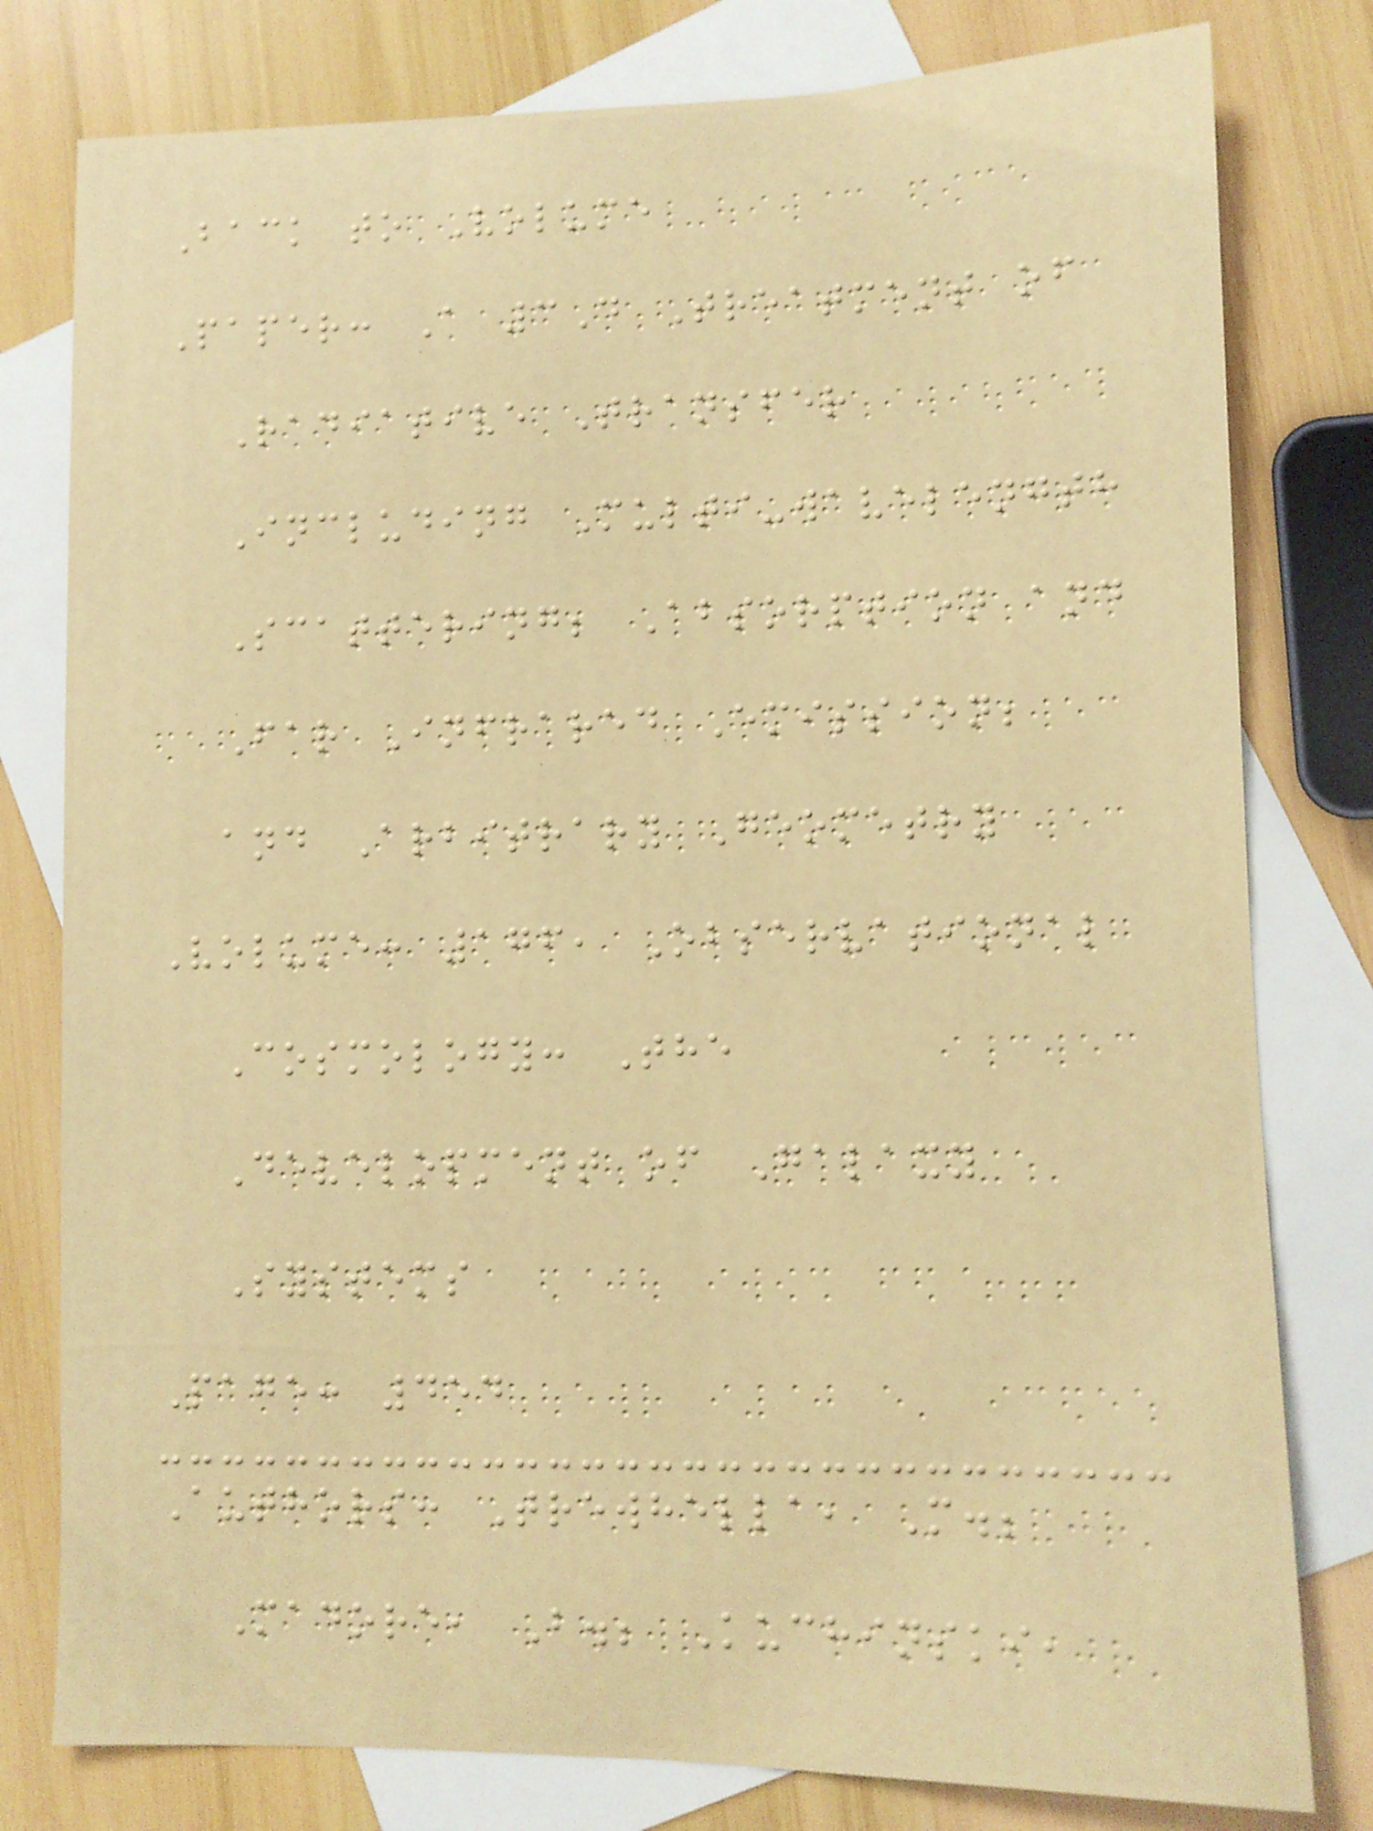Back to Volume
Paper: A 3D Treatment of
Radiative Transfer
Including Multi-wavelength
Scattering; Absorption and
Far Infrared Emission;
and Arbitrary Geometry
Volume: 176, Observational
Cosmology: The
Development of Galaxy
Systems
Page: 454
Authors: Trewhella, M.;
Madore, B.; Kuchinski,
